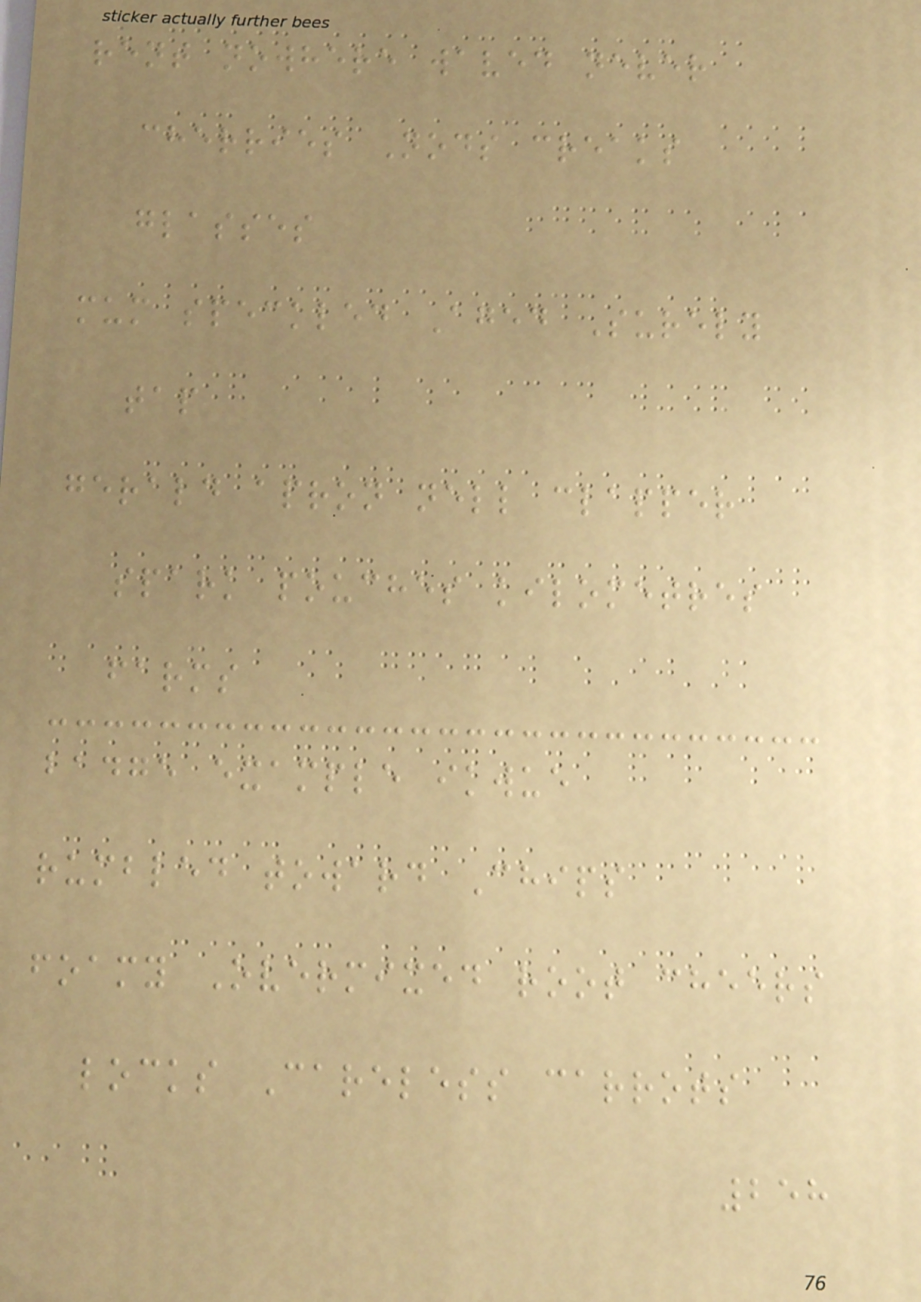rent nowhere waved never
cherries Nods creaks
glasses
mum speckled Aged Surely
tap
gerald apron nell clapper
spark pouches kilometres
farms
badge example ikwue
rumbled toward Chips
foamy Overmixed root cheers
locks Careless carrots
258
